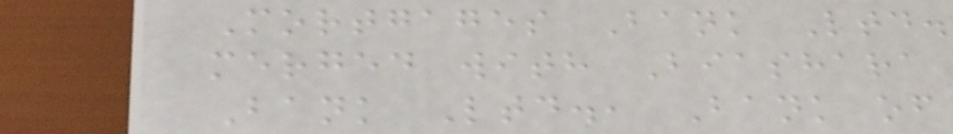Mortgages Bank Ltd.
merged with Biashara
Bank Ltd., Bank of
